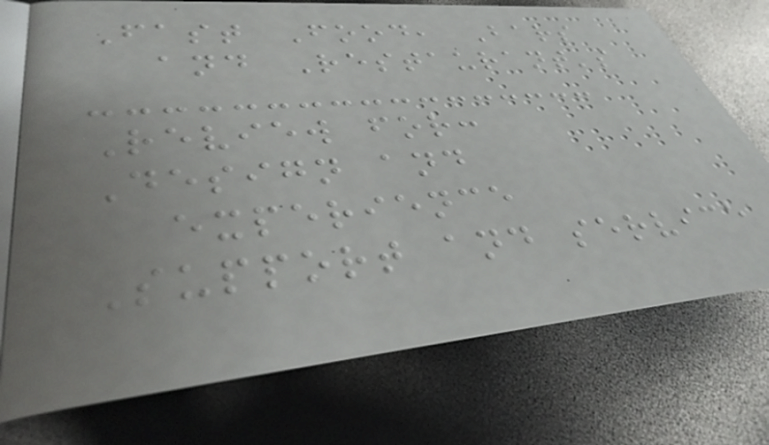Fast Food, Bars
and Restaurant's
Review for:
Design and
experience
Support and service
